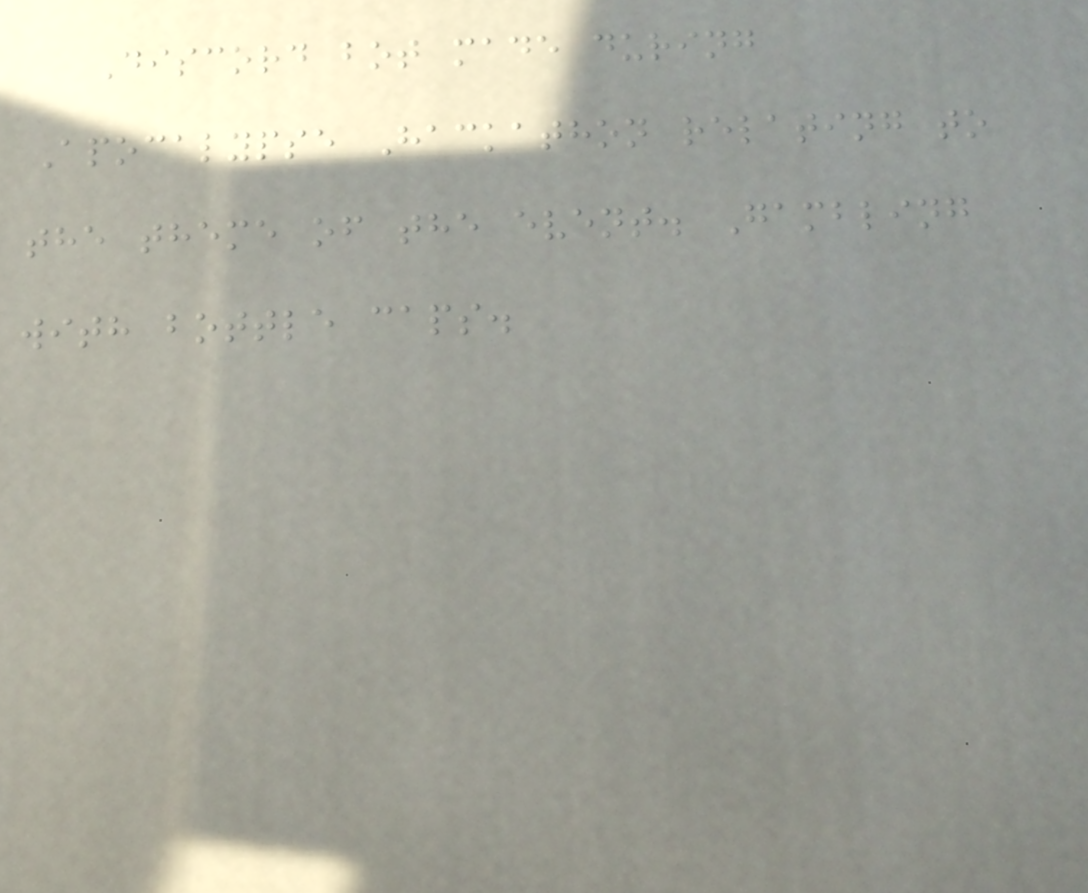Discord bot made during
Apocalypse Hackathon relating to
the theme of the event. Gambling
with bottle caps.
